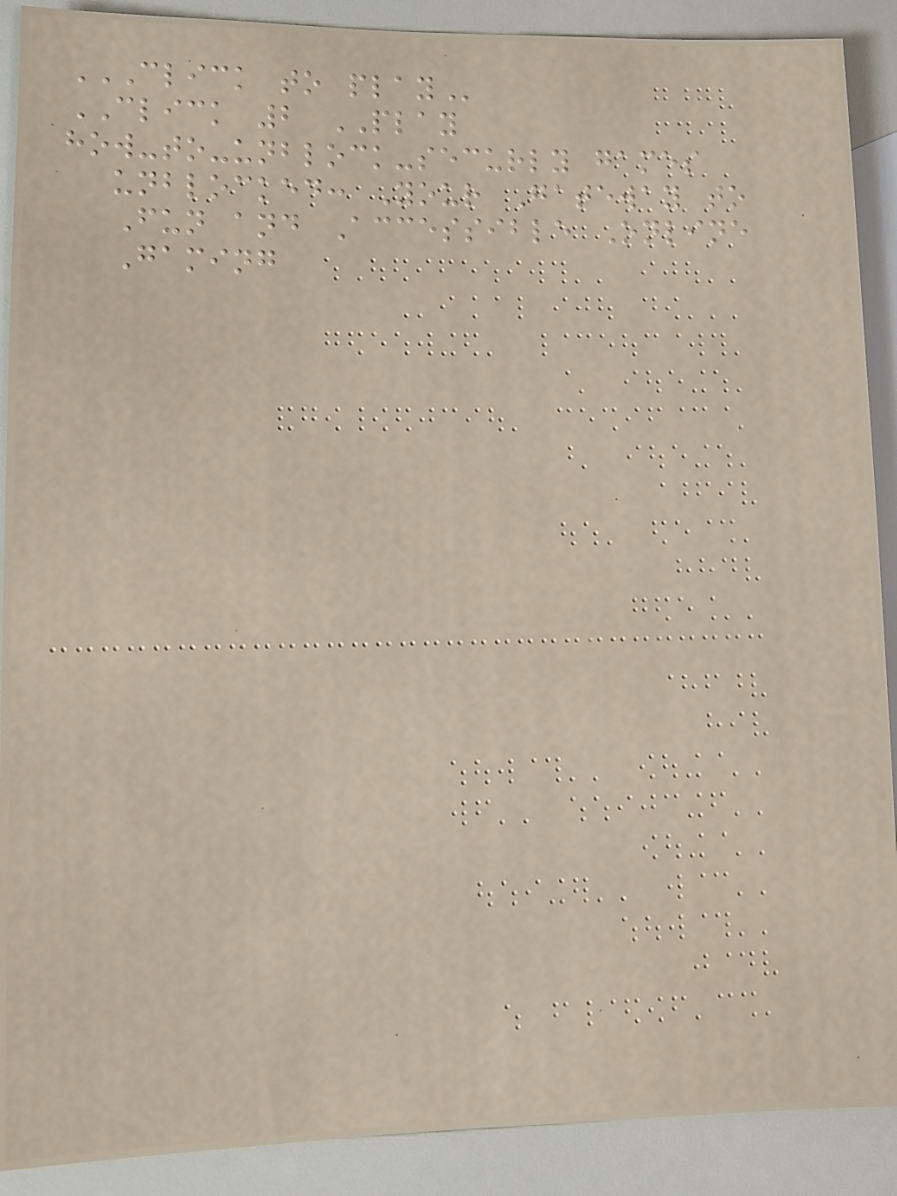CLICK TO PLAY
CLICK 2 PLAY
how-to-unblock-securly games
unblocked: Your Gateway to
Fun and Accessible Online
Gaming
